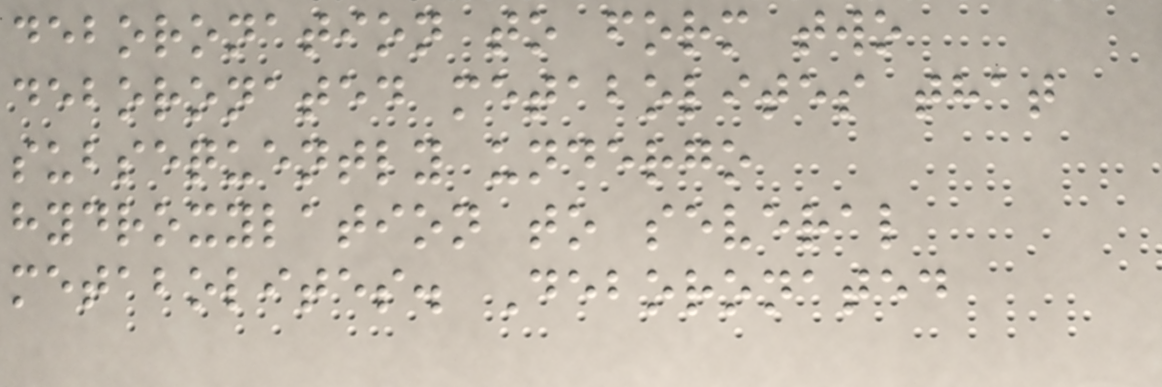deboronation to form two
deboronated metabolites that
subsequently undergo
hydroxylation to several
metabolites. Deboronated
